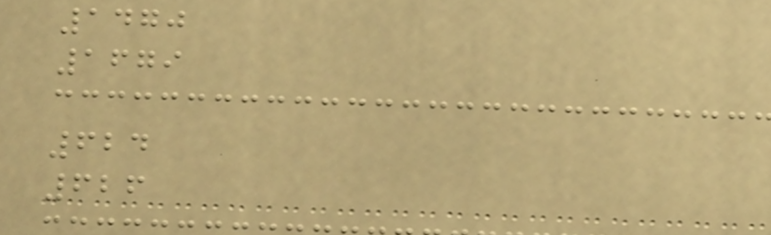1470
1679
624
626
